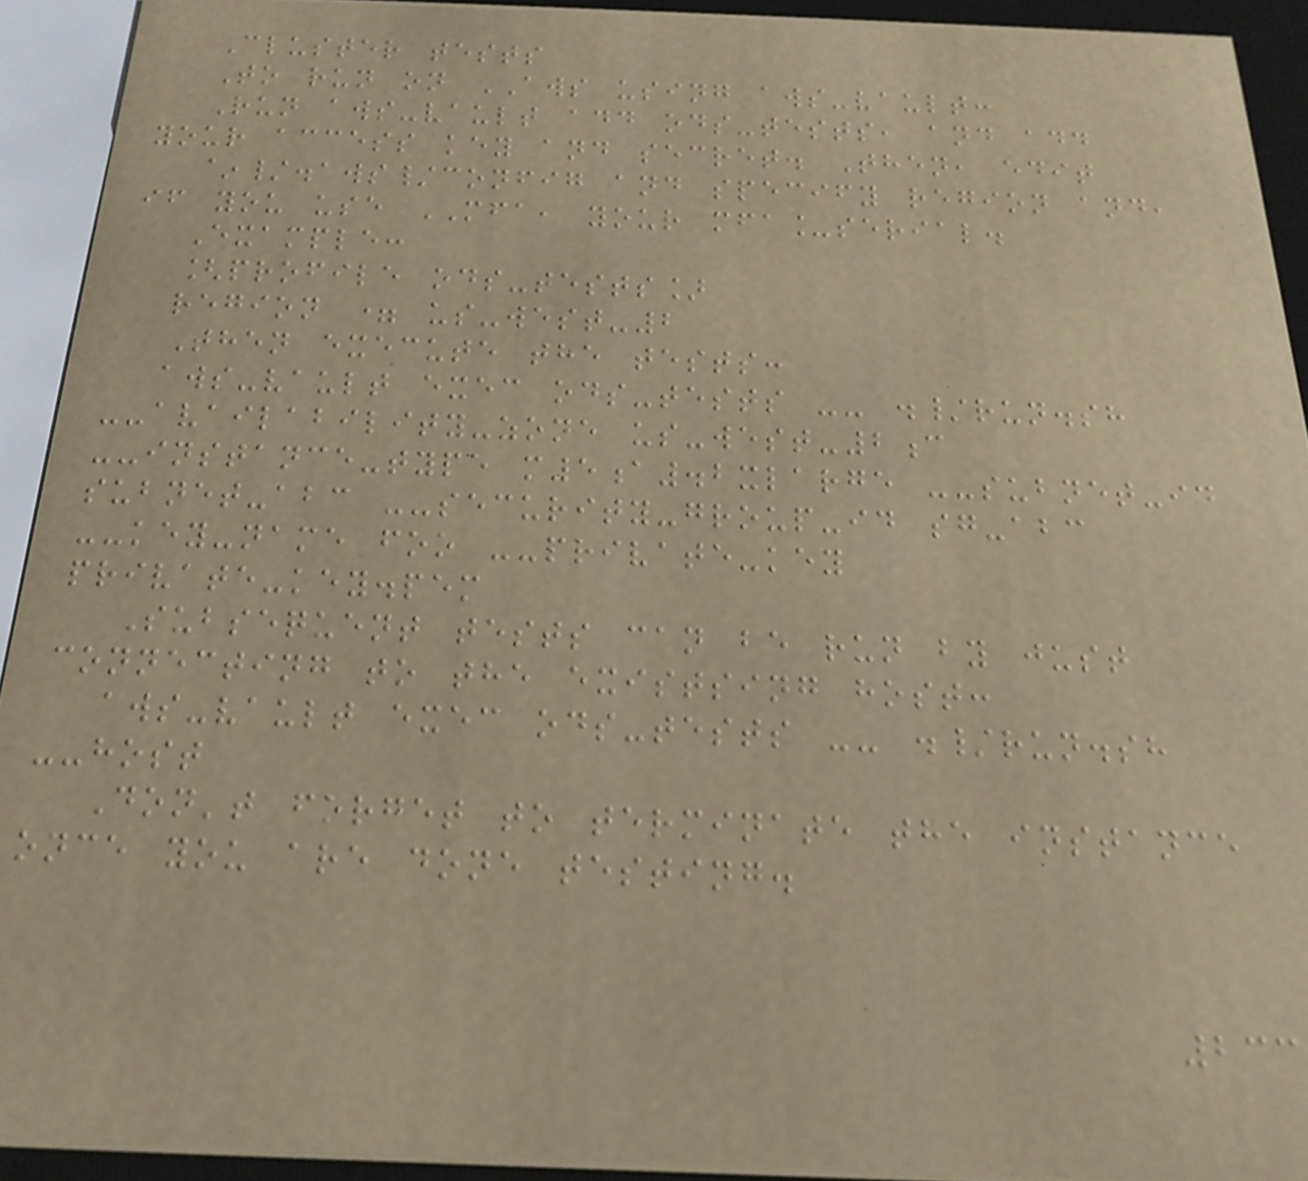Cluster tests
To run on AWS using aws-vault:
Run aws-vault add ods-tests, and add
your access key and secret. Then, edit
~/.aws/config and specify region and,
if you use MFA, your mfa_serial.
Example:
[profile ods-tests]
region = us-west-2
Then execute the tests:
aws-vault exec ods-tests -- ./run.sh
--availability-zone us-west-2c
--instance-type m5a.2xlarge --subnet-id
subnet-abc --security-group-id sg-abc
--key-name foo --private-key
private-key.pem
Subsequent tests can be run by just
connecting to the existsing host:
aws-vault exec ods-tests -- ./run.sh
--host
Don't forget to terminate the instance
once you are done testing.
233
